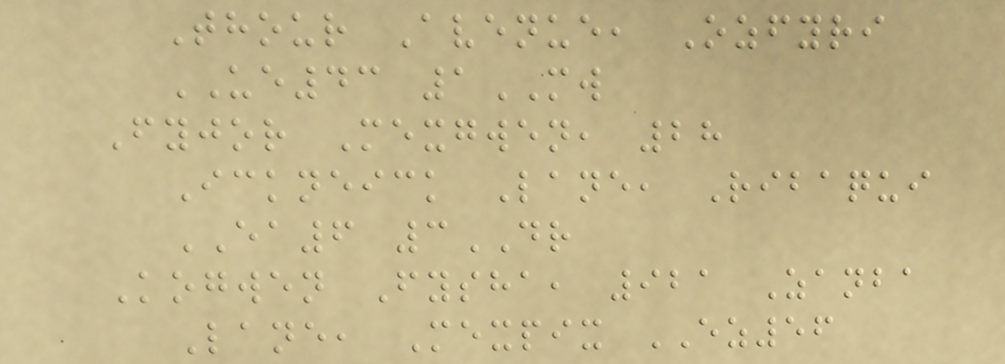Thour Avenue, Ozfyri
UE43 1MW
Fyjor Mexgwen, 28
Ickneick Lane, Ribaqui
EA6 3DR
Kogwen Fysha, 921 Zanba
Lane, Mexpix EZ56
